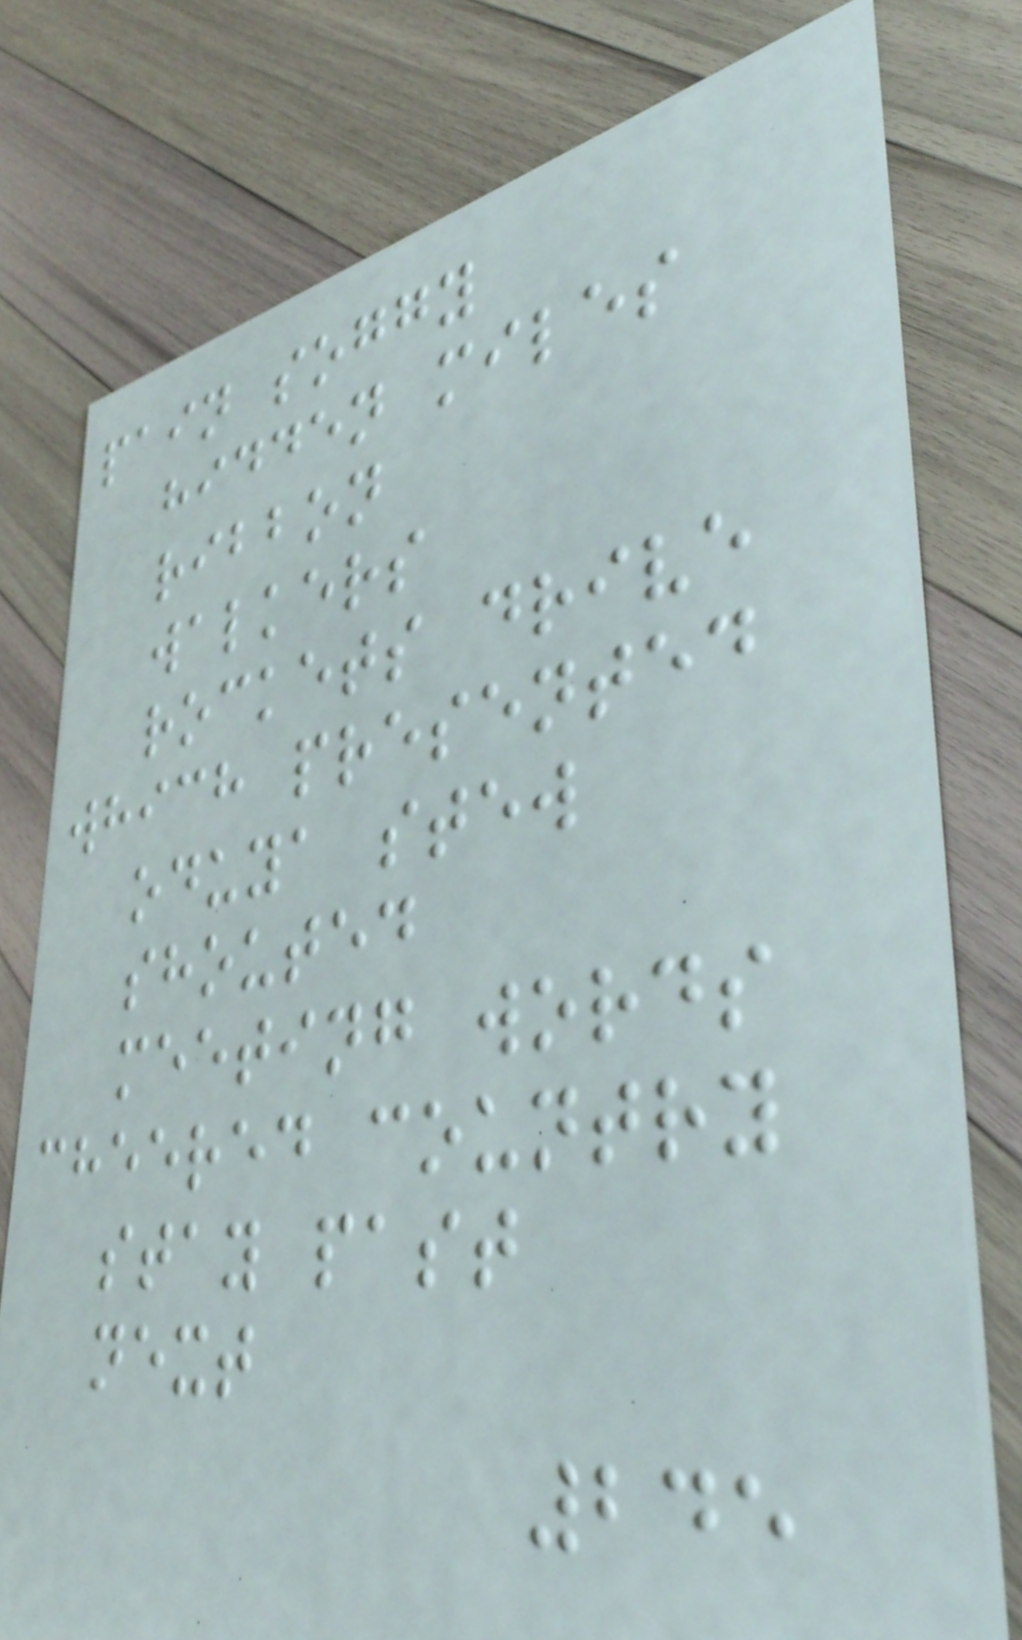pain soggy
hidden miles
ribbon
walkers
rockets drive
which presented
oduya stew
shouted
meeting words
cheered country
stay past
next
245
